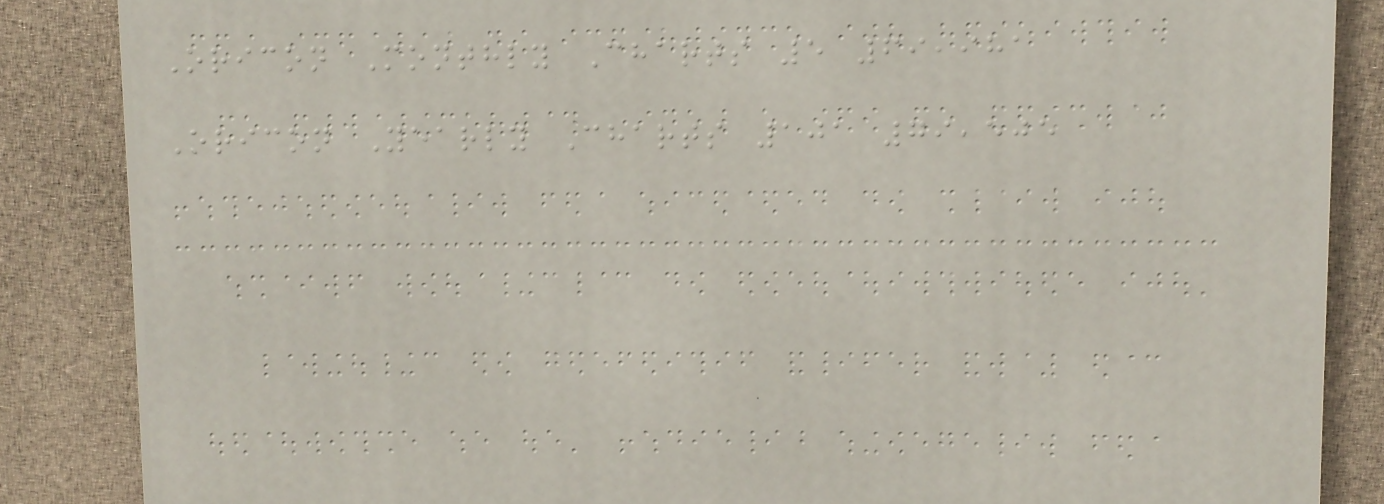Oricon Monthly Charts 5 69,981
Oricon Yearly Charts 101 79,505
